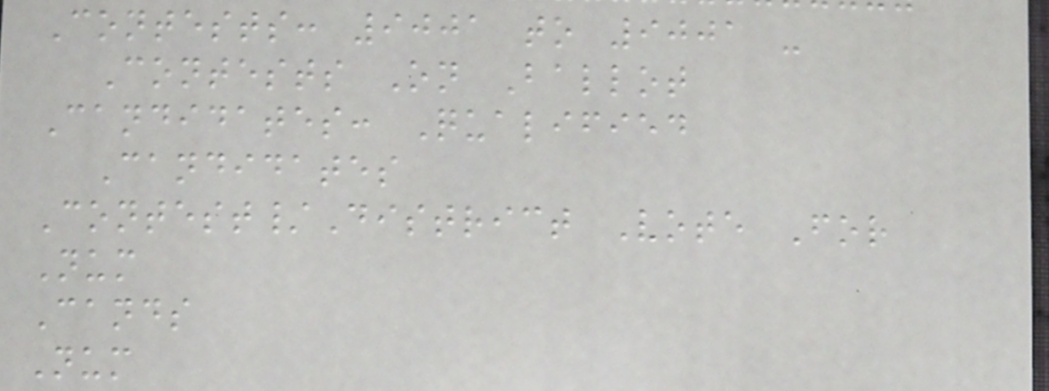Contests: 9001 to 9001 -
Contests On Ballot
Candidates: Qualified
Candidates
Contest/District Vote For
Num
Cands
Num
